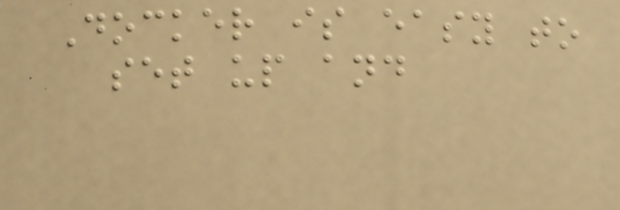Docker is easy to
set up and
